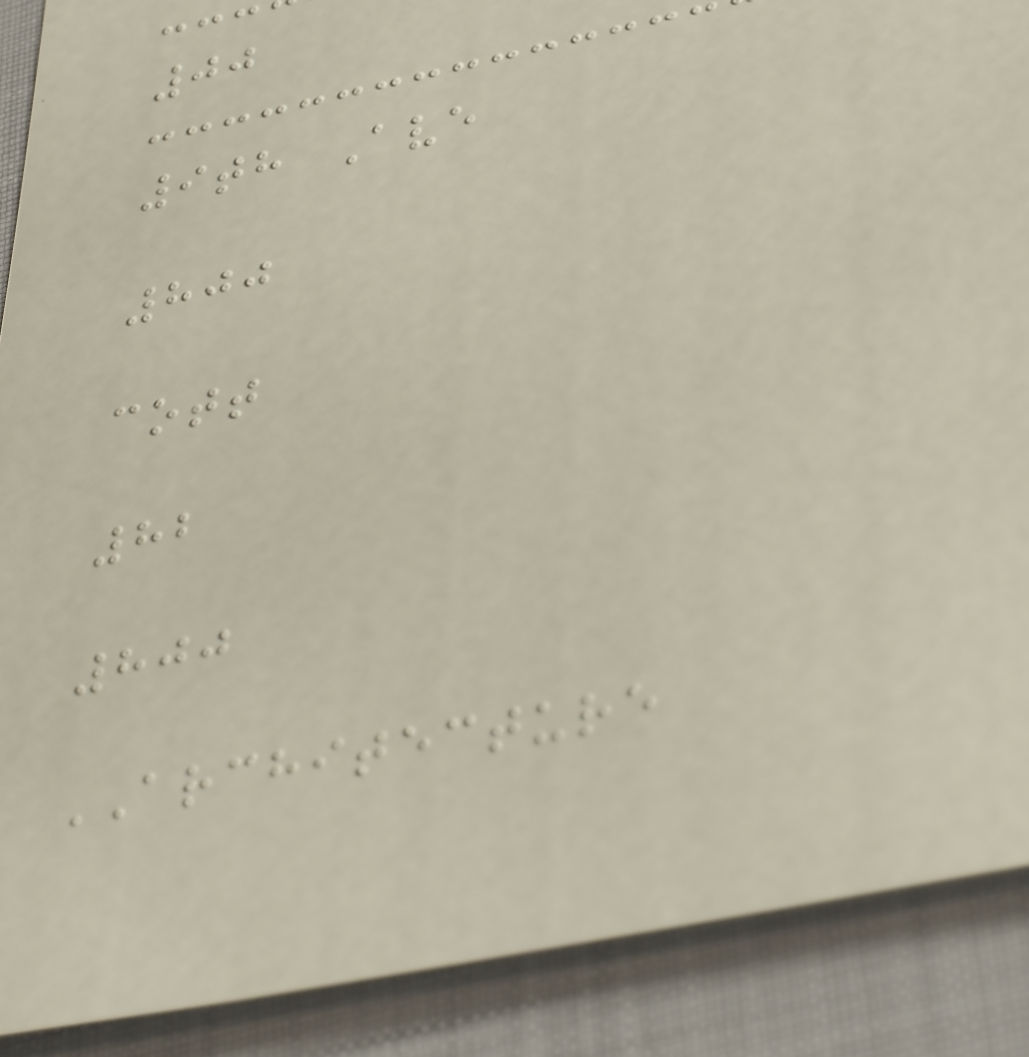00
9th Ave
800
cott
82
800
ARCHITECTURE
